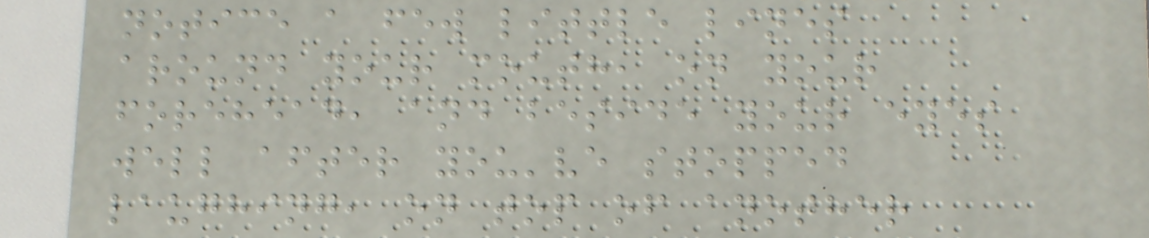notice a few little lines
around your mouth, on your
forehead, and beside your eyes
well after you've stopped
laughing, on top of another
